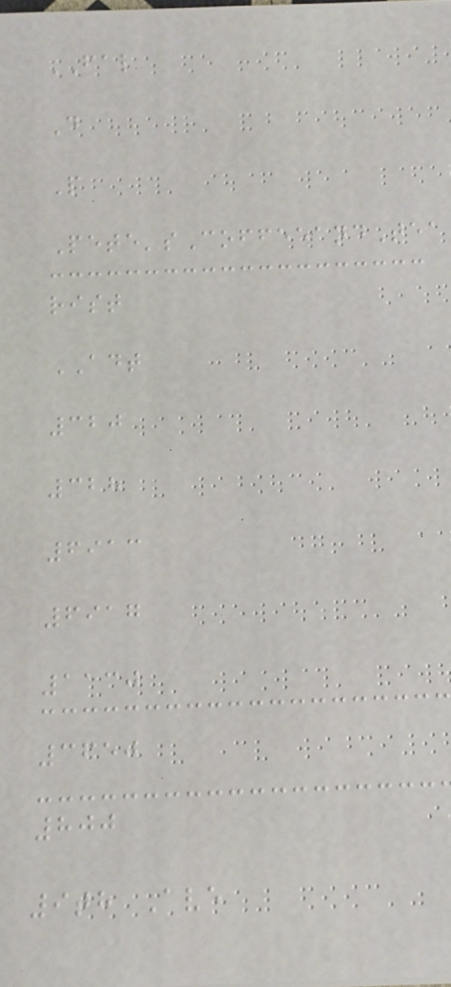FAL
D
P
Pete'sCoffeeandTea
rist
ADT
320
328
6913
6917
1130
3650
800
9th Ave
